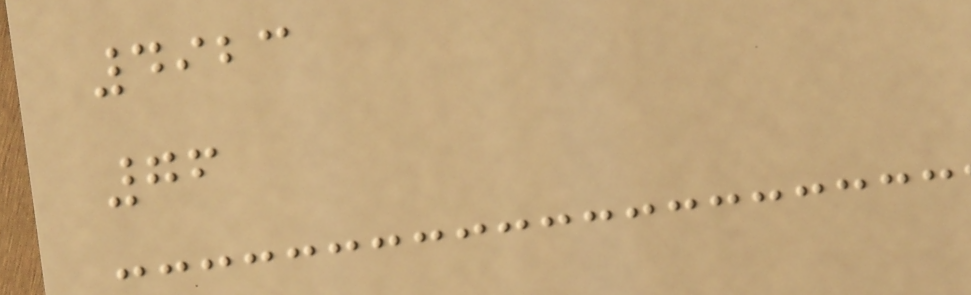4923
76
